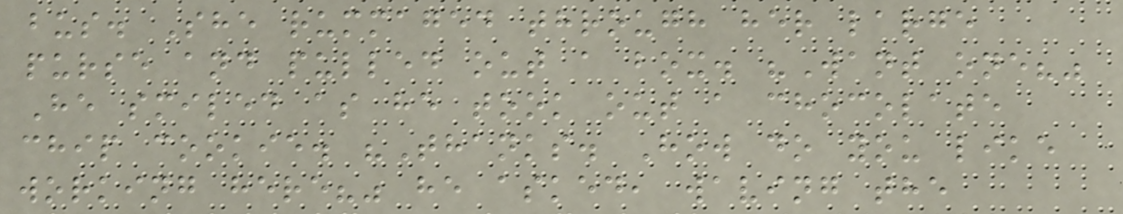bus. She rummaged through her large
purse and pulled out a box. "Want one?"
He smiled as he took out a chocolate
chip cookie. "Thanks. How do you like
working here?" he asked, waving the
